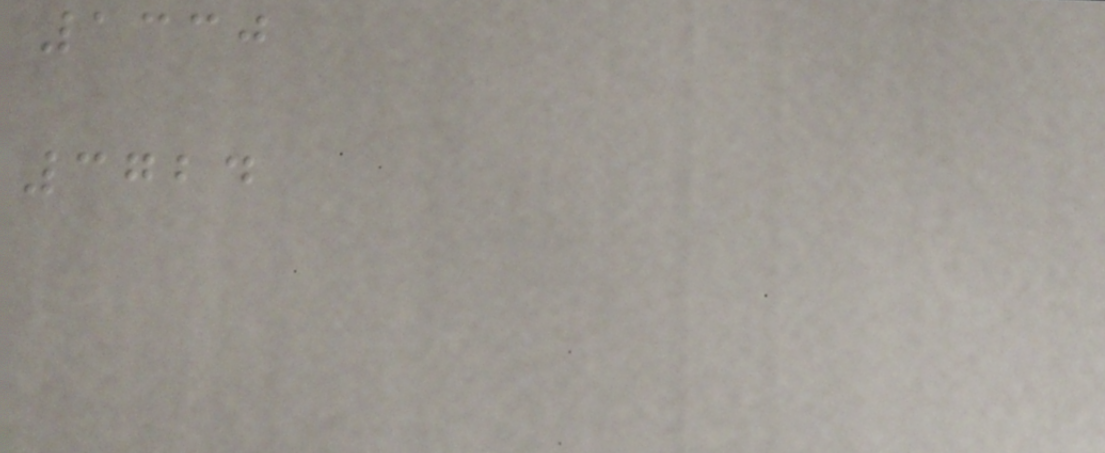1330
3724
